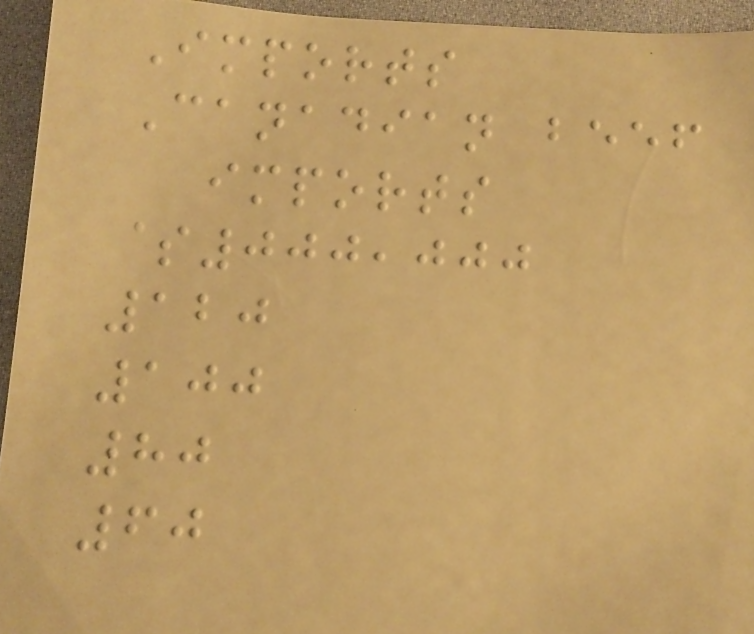Imports
Canadian beef
imports
$000,000
120
100
80
60
